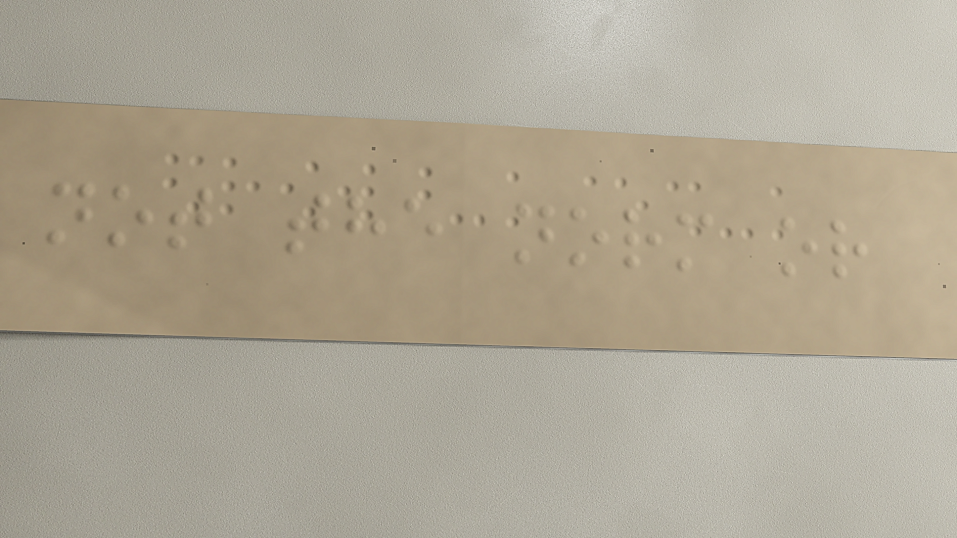not the norm or
